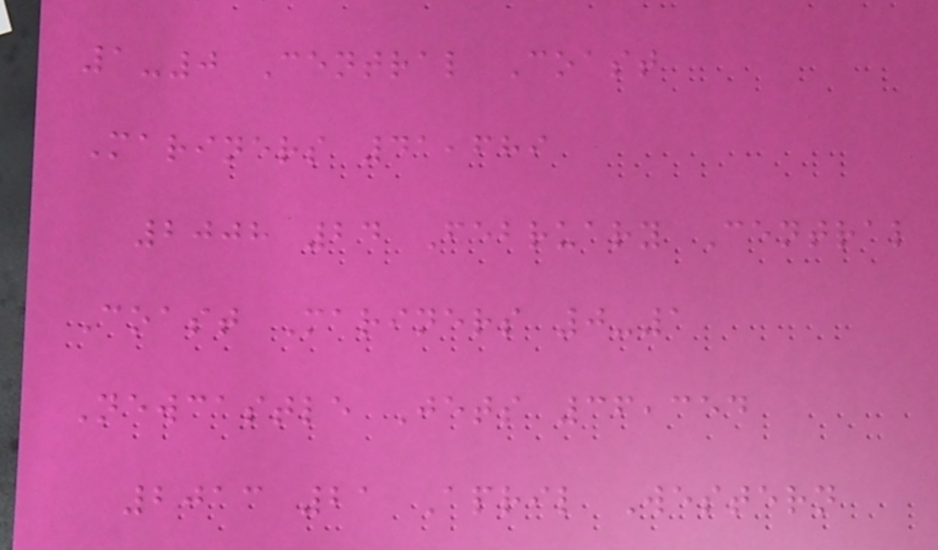1-0 Central Coast
Mariners 41,689
2008 24 February Central
Coast Mariners 0-1
Newcastle Jets 36,354
2013 21 April Western
